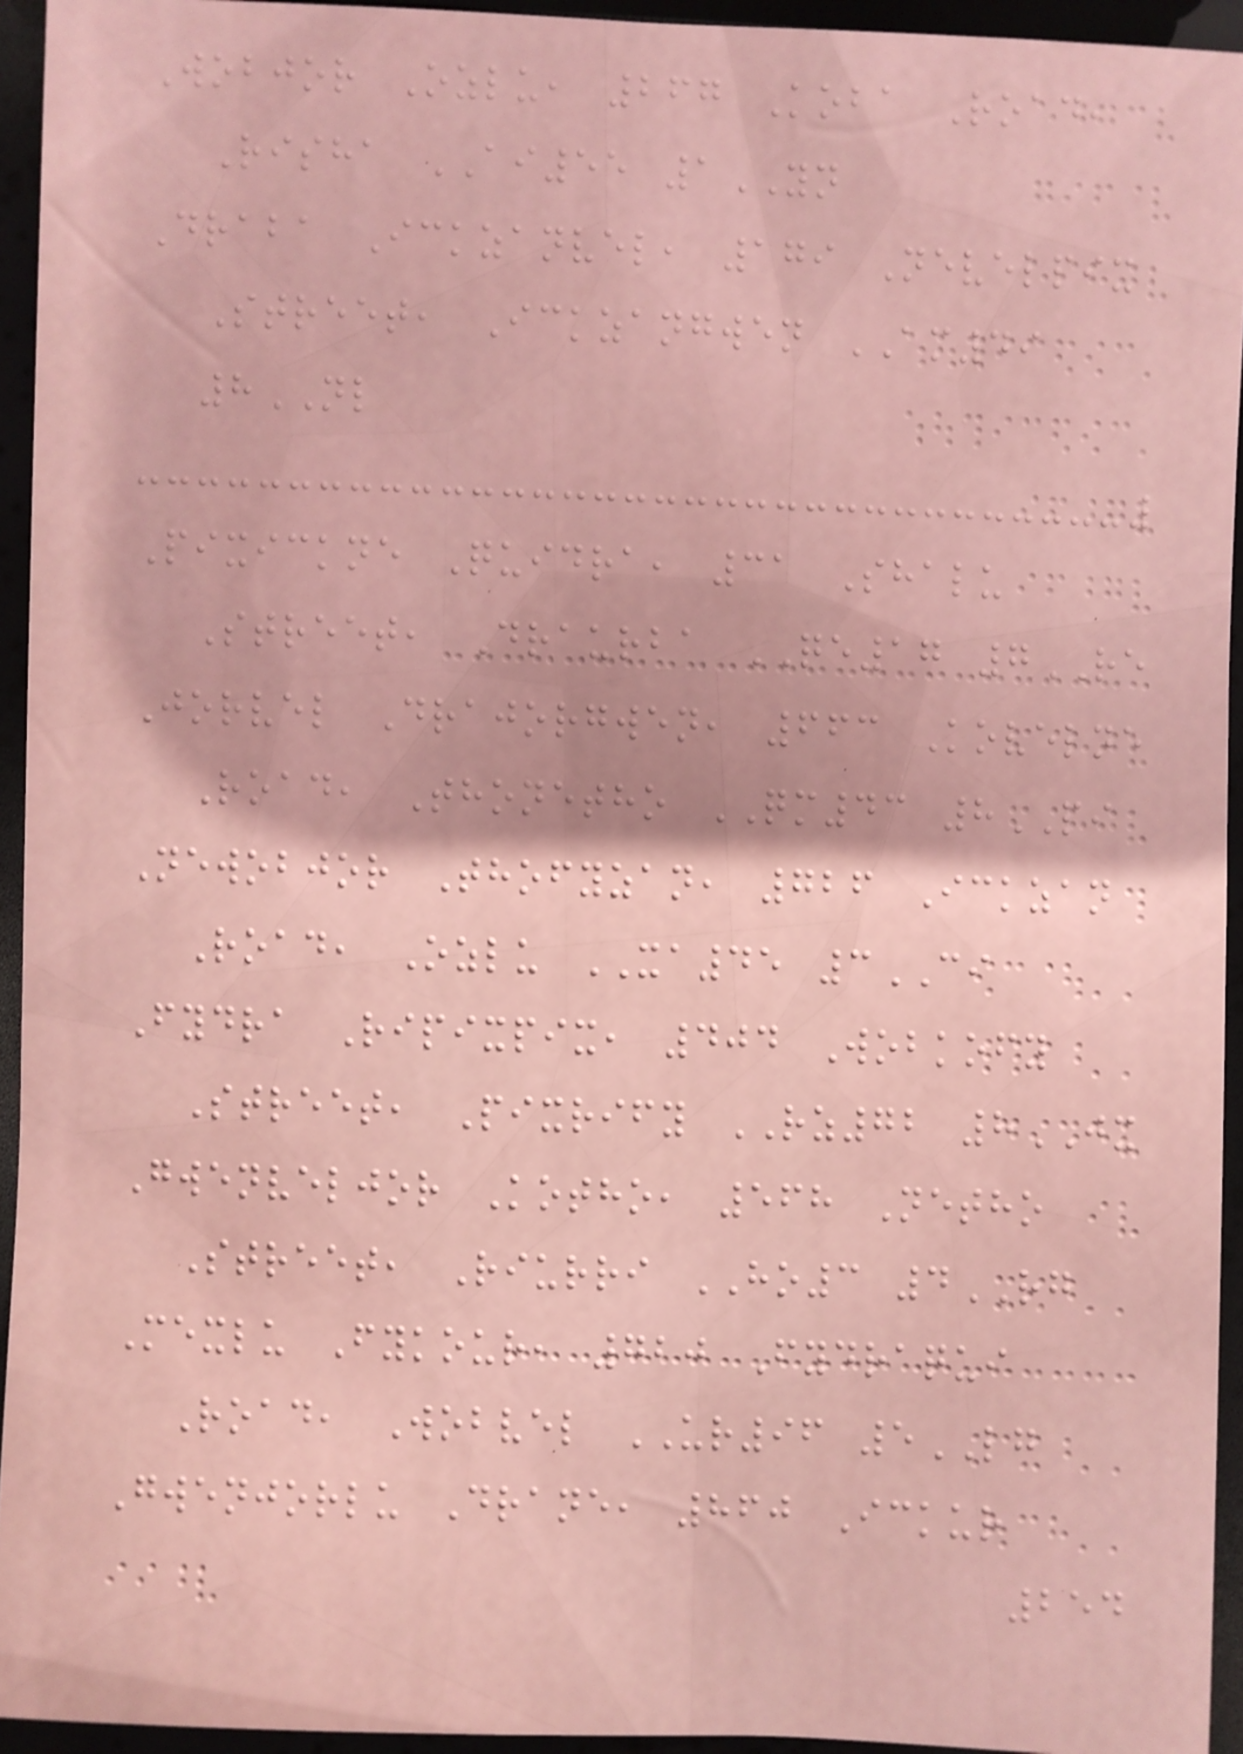Wobjor Ozlu, 267 Koba Road,
Risha AI55 1YN
Draba Ickzanvel, 179 Nevelpix
Street, Ickzangwen AM49
8NL
Pixickne Quidra, 31 Shalu
Street, Draurba QE17 7RE
Jorvel Drajorgwen, 663 Kovelne
Road, Thonetho QM43 8PI
Newobjor Thofyzan, 726 Ickzan
Road, Ozlu XA45 3CI
Fydra Ripixpix, 404 Wobkofy
Street, Pixrify RZ72 8JX
Gwenveljor Kotho, 568 Netho
Street, Riurri HO3 4RG
Mexlu Fykour, 720 Fydraqui
Road, Wobvel UR96 5LG
Gwenjorlu Drane, 860 Ickur
254
